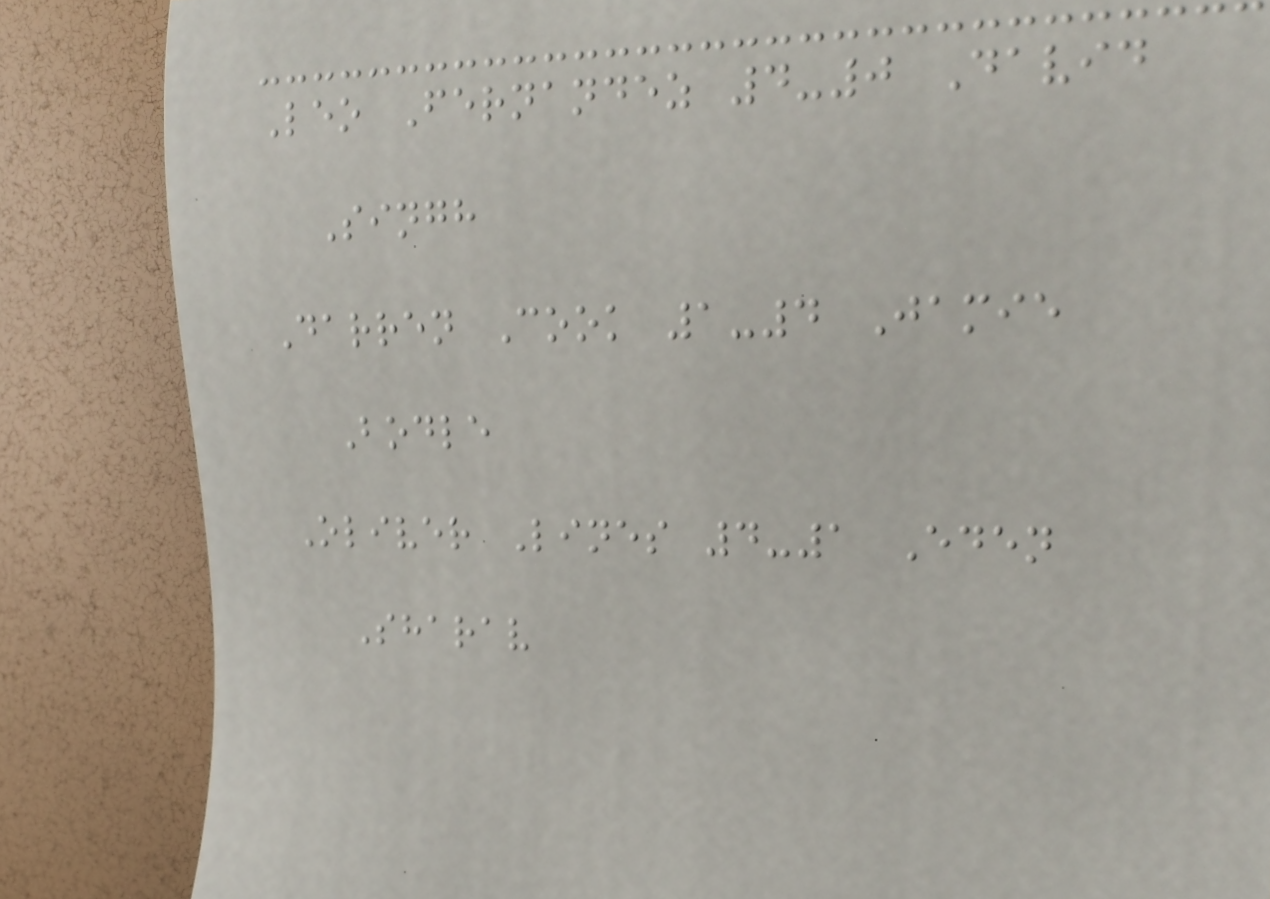Leo Fernandez 4-0 David
Singh
Darren Cook 1-4 Jamie
Bodle
Oliver Lines 4-1 Eden
Sharav
